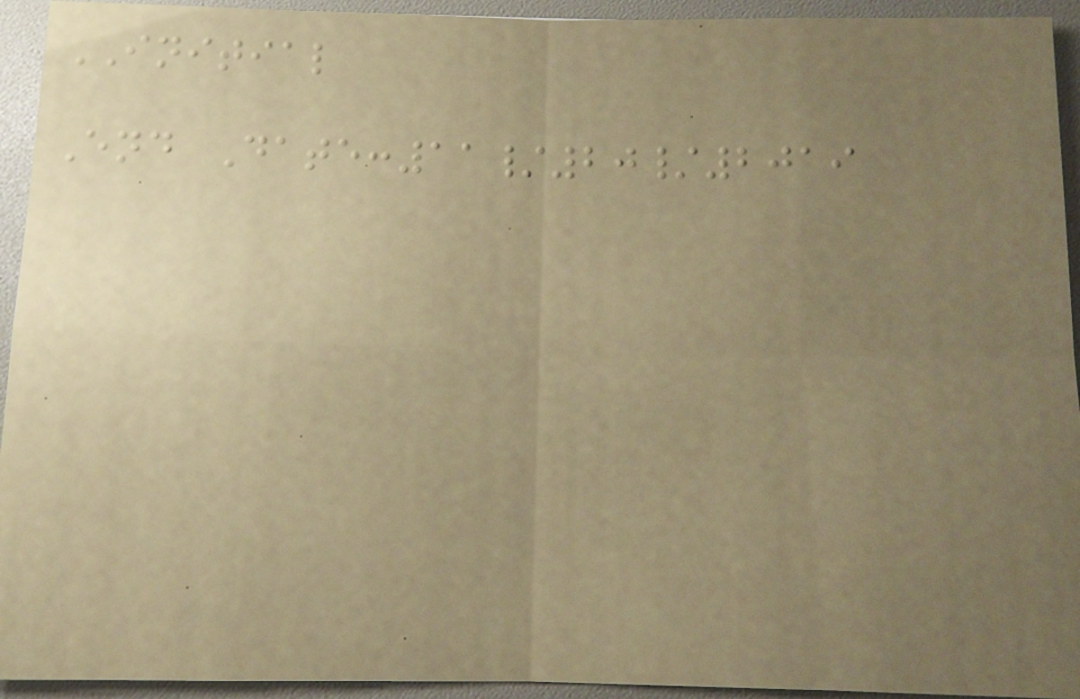INITIAL
End Date:11/20/2019
